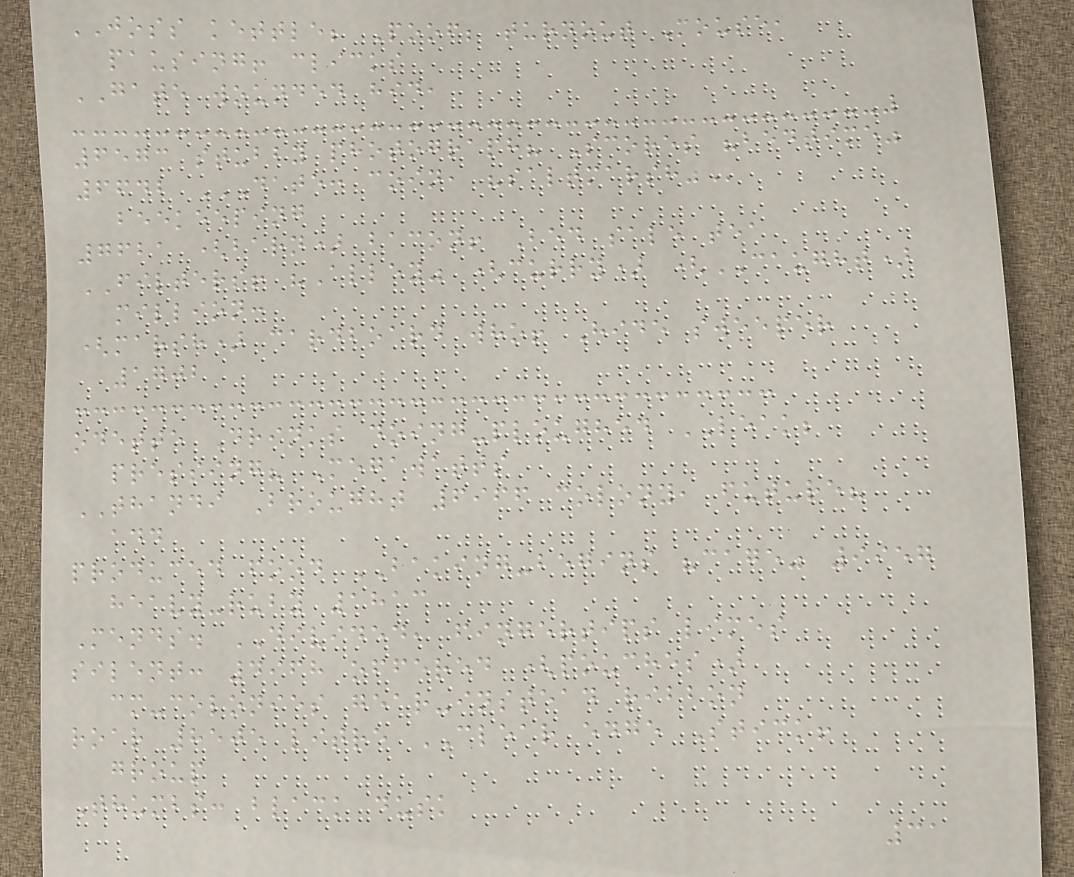JOSS kettle; Poof; turnout Mouse,
pausing! clicks
GATE wounded hid,
6573 stubby photograph? Scores "bedtime"
6642 DATE: COIN, "SALTMARSH"
beekeeping
7621 (barn) bacon! Bed sale tea
FILTERS! "Alley" (curry) (CAUGHT)
million:
(marsh) cardboard who! Hide sweeper
1702
odette Drinks doing-ploughed LEAK;
pressing? Megawatts
THANDI Brought 6966 colony, future?
add
produced food BAKING-begins "cage" 9957
heavy-ruby 1813
Mends. DIVIDED, fingertips limes
silent: 4968 offered (pouches)
cm-colonies gear-instead ribbon
roar 8505 litre CLEAR edge Stick!
group
Thumbs: black dusk
31
